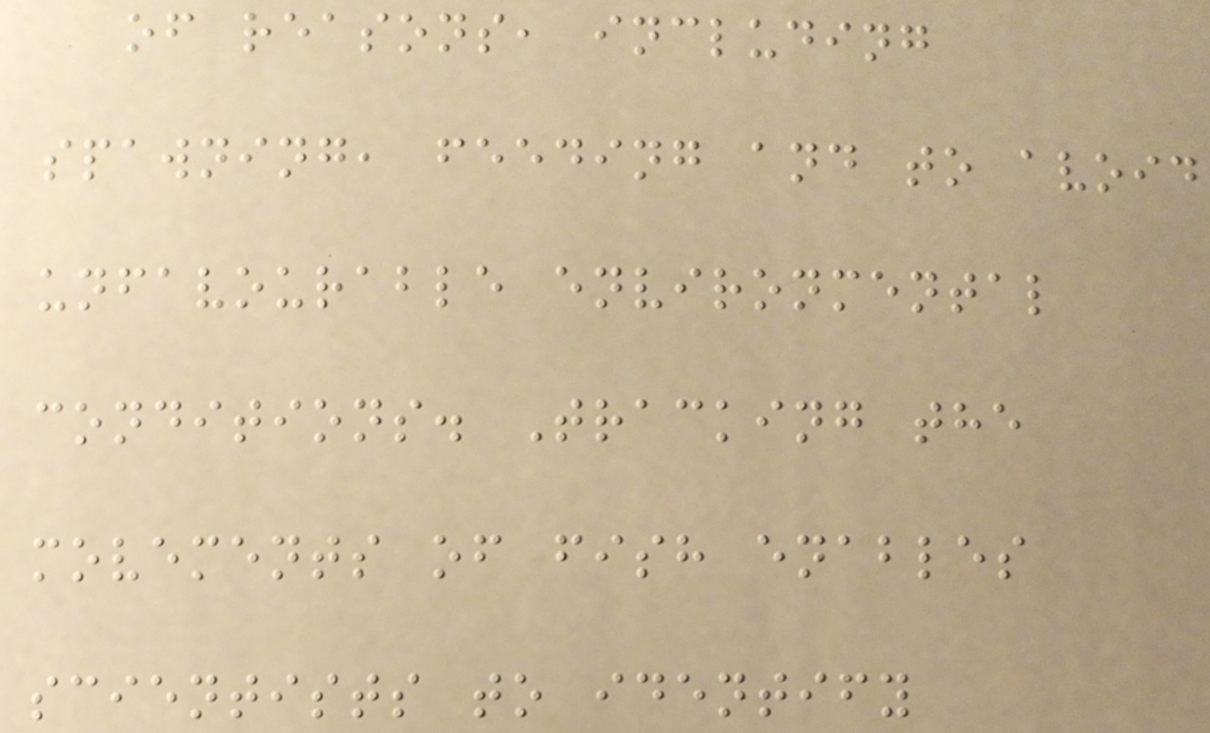of reasons, including
spawning, feeding and to avoid
unfavourable environmental
conditions. Tracking the
movements of fish enables
scientists to identify
